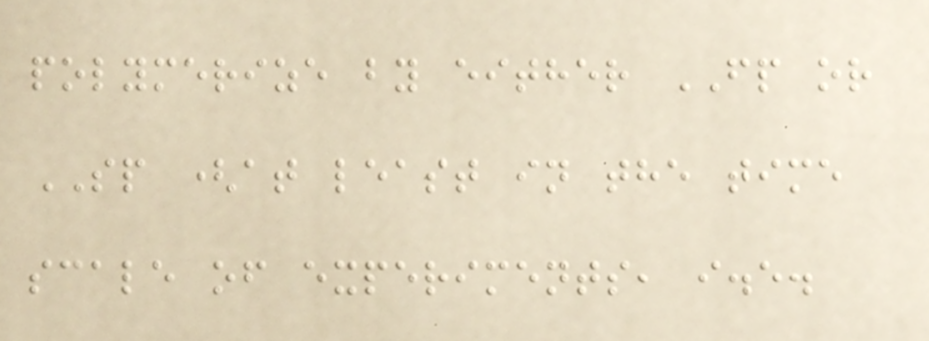polymerize by either FP or
SP (at least in the time
scale of experiments, i.e.
